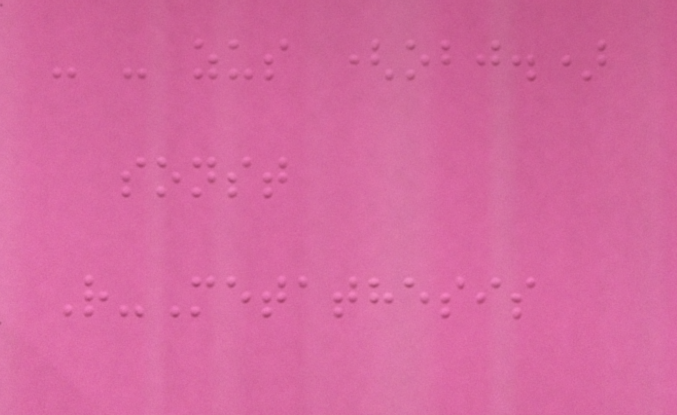- - zus (obj.)
sonst
R-Metathesis
